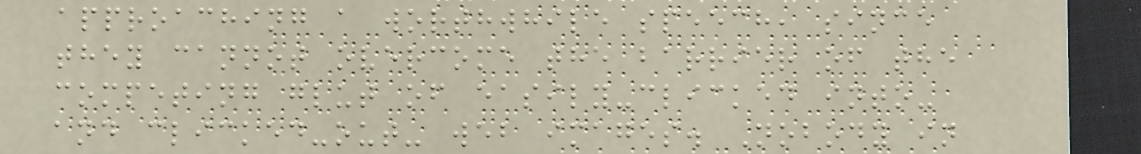approaching a worthwhile speech, since
they cannot overcome the barrier of the
competing glut of easily-clicked into-
and clicked-out- web images. Nobody in
